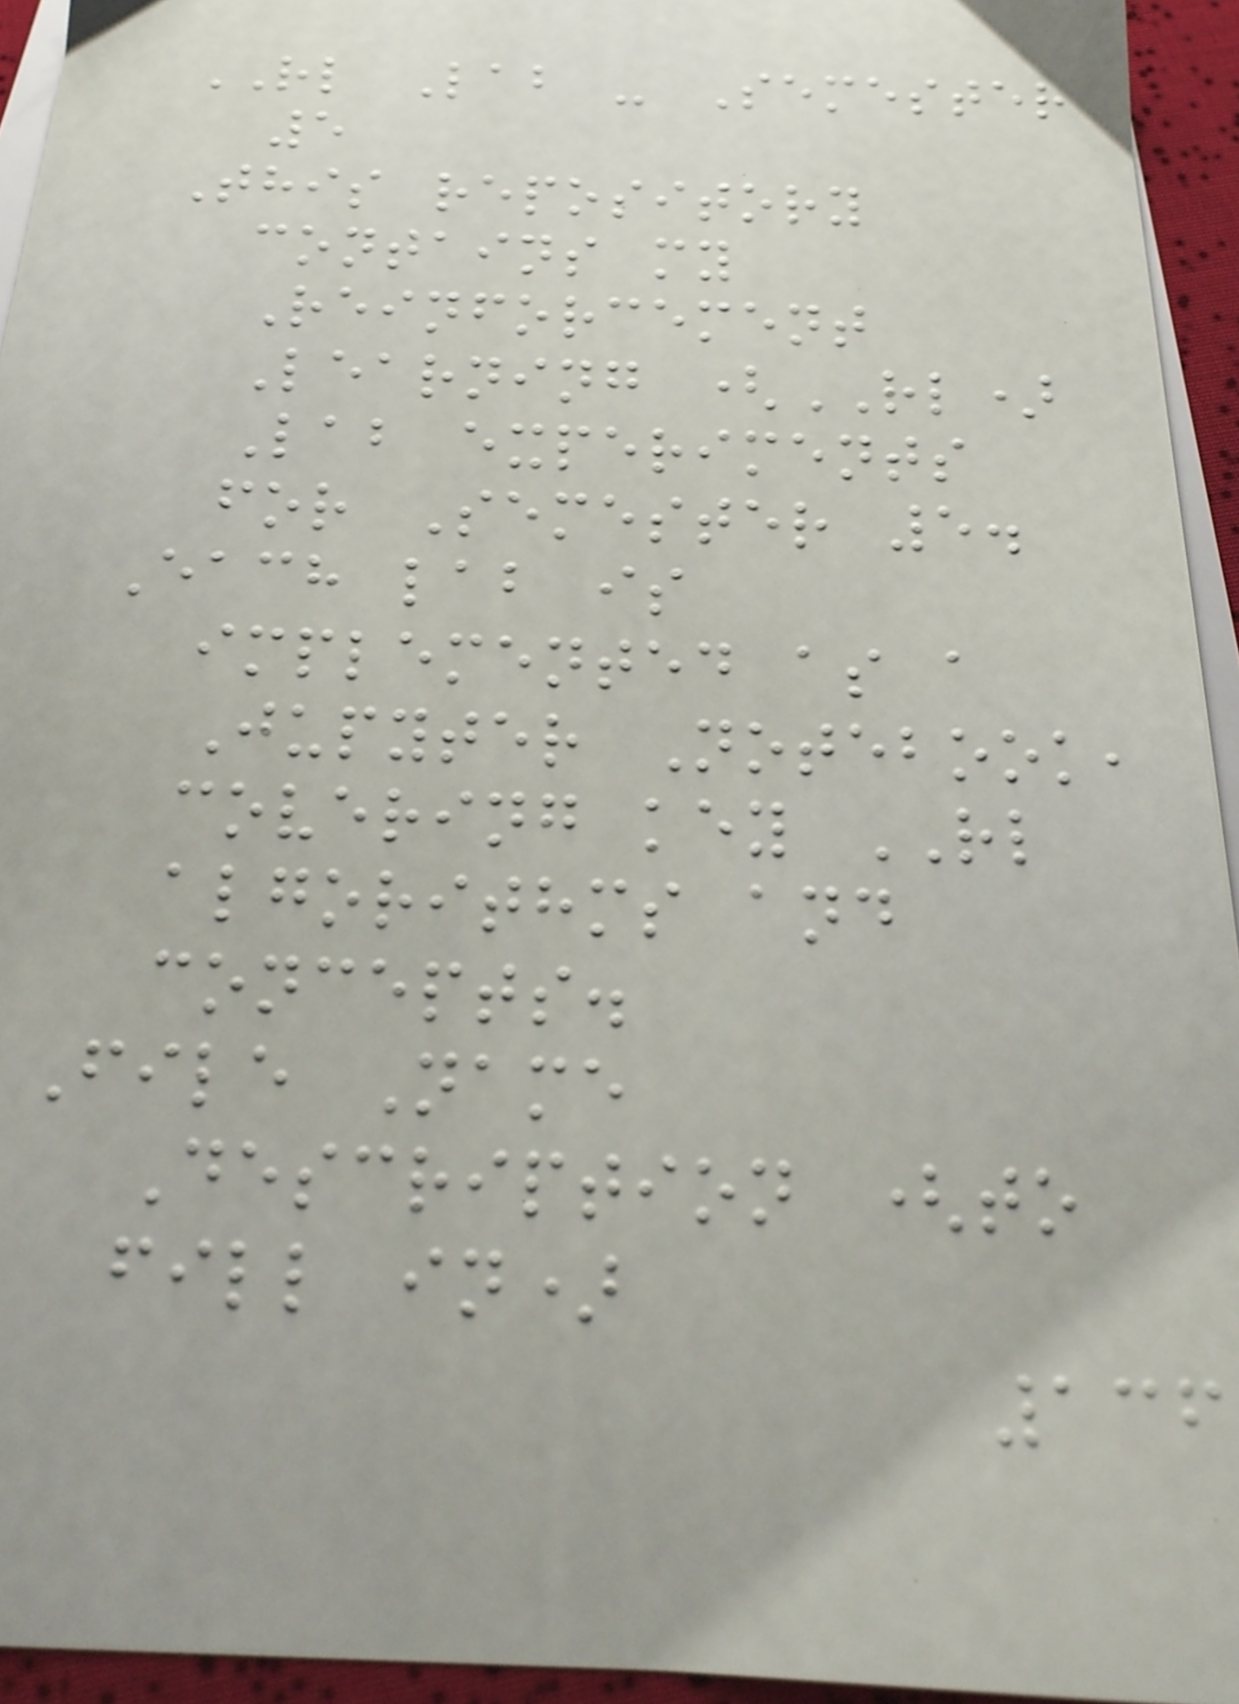RL Lab - Semester
5
This repository
contains my
Reinforcement
Learning (RL)
Lab experiments
for Semester 5.
Each lab is
implemented as a
Jupyter Notebook,
covering key RL
algorithms and
concepts.
File Name
Description (to
fill in)
136
